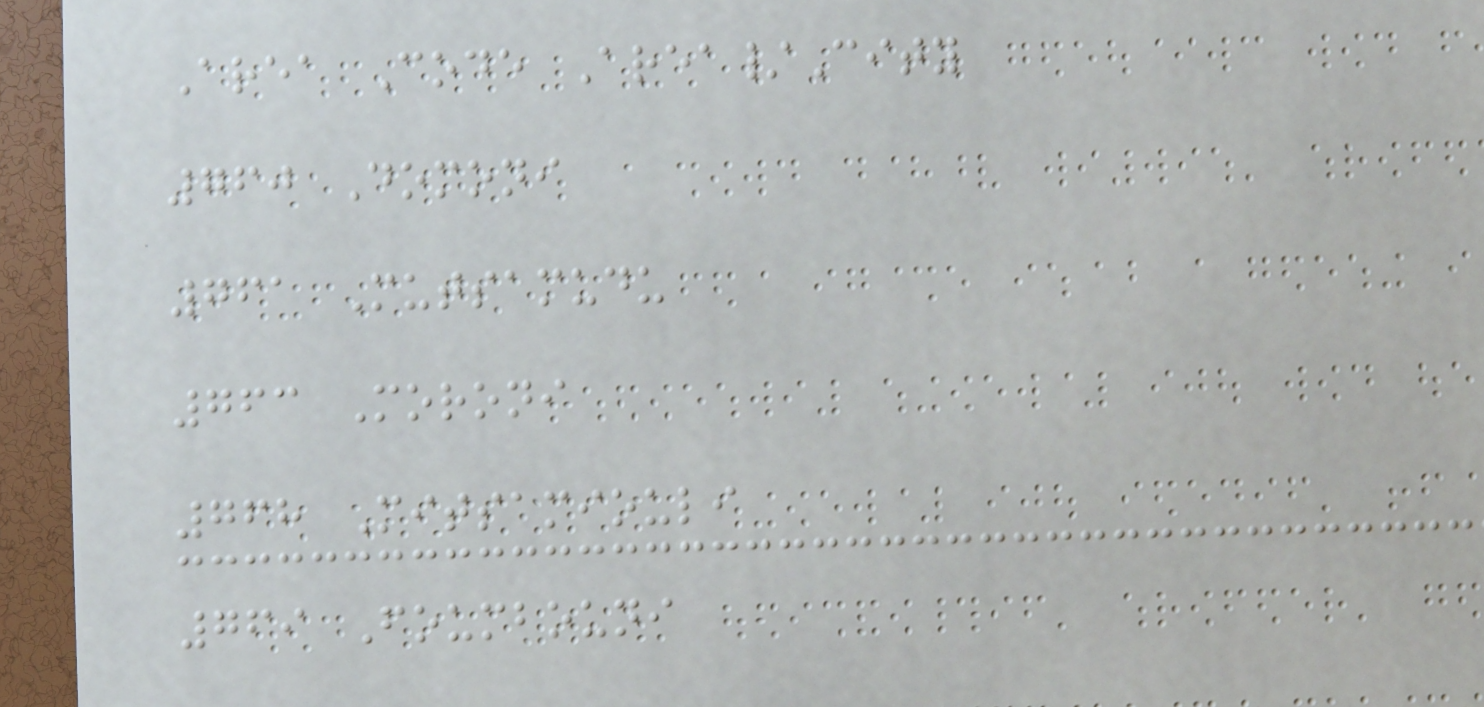Area Code Area/City
760 Domoni
761 Mutsamudu
763 Moroni
768 Mitsamiouli
769 Foumbouni
